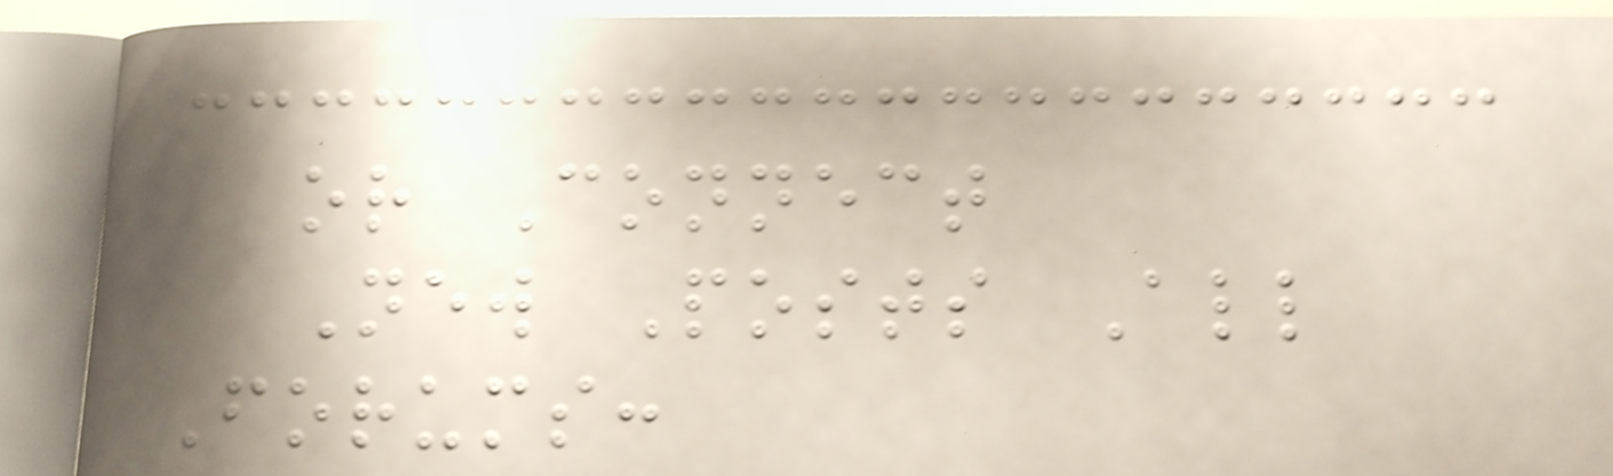or Connect
New Posts All
Forums:
